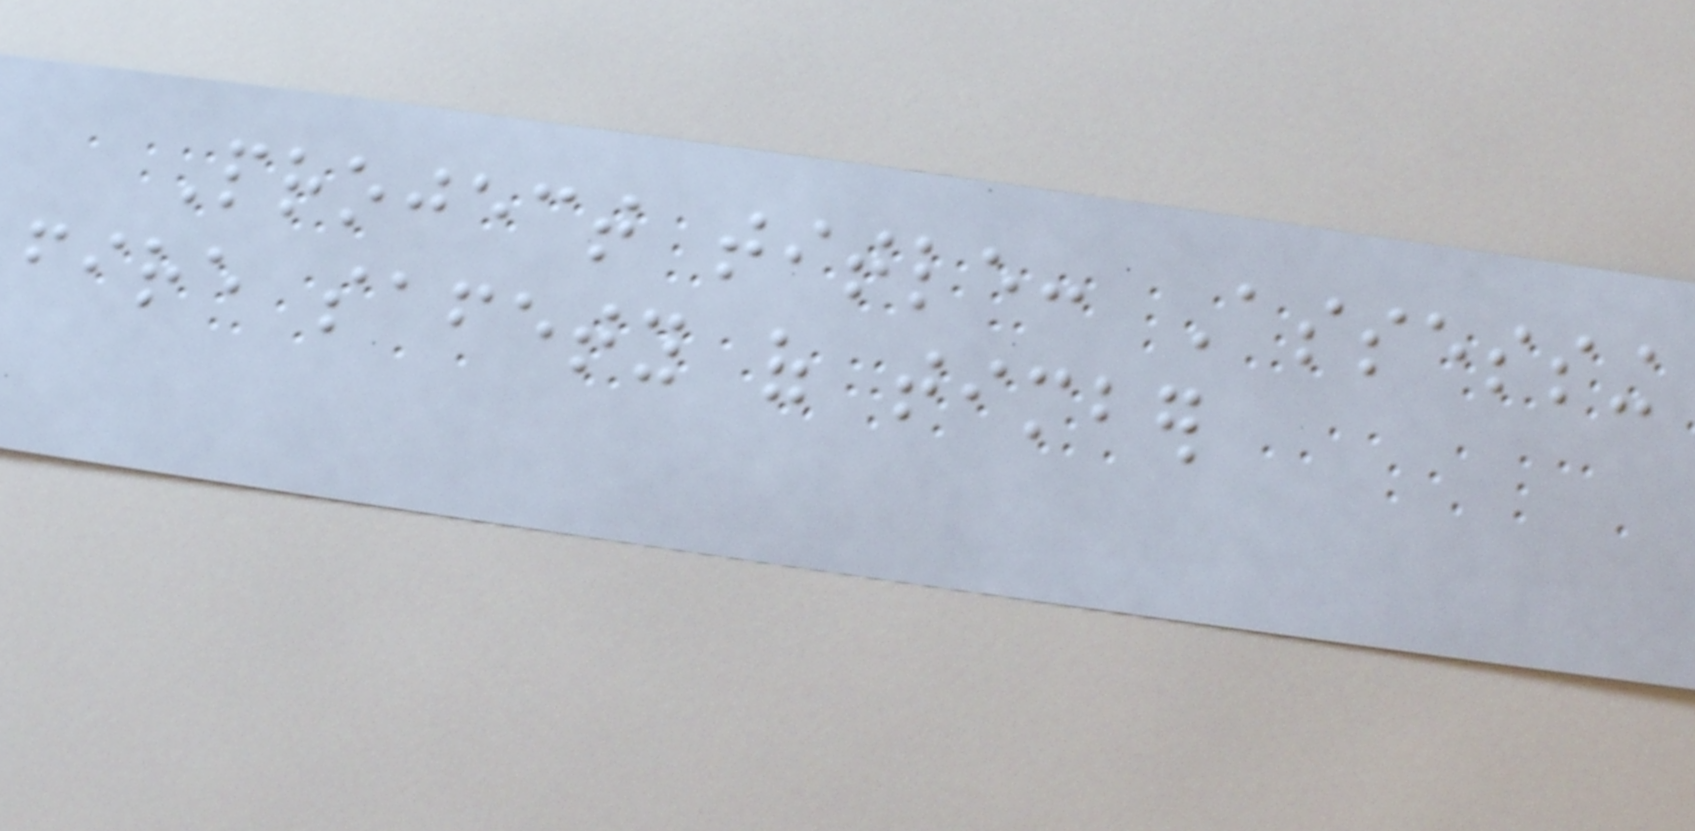Project title: Assessing
fire safety of timber
